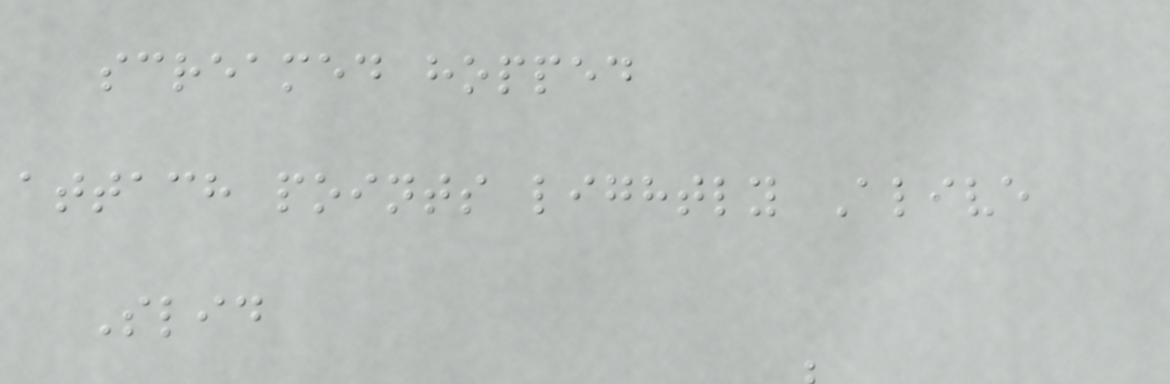screamed hopped
attach points lightly Alive
Slid
